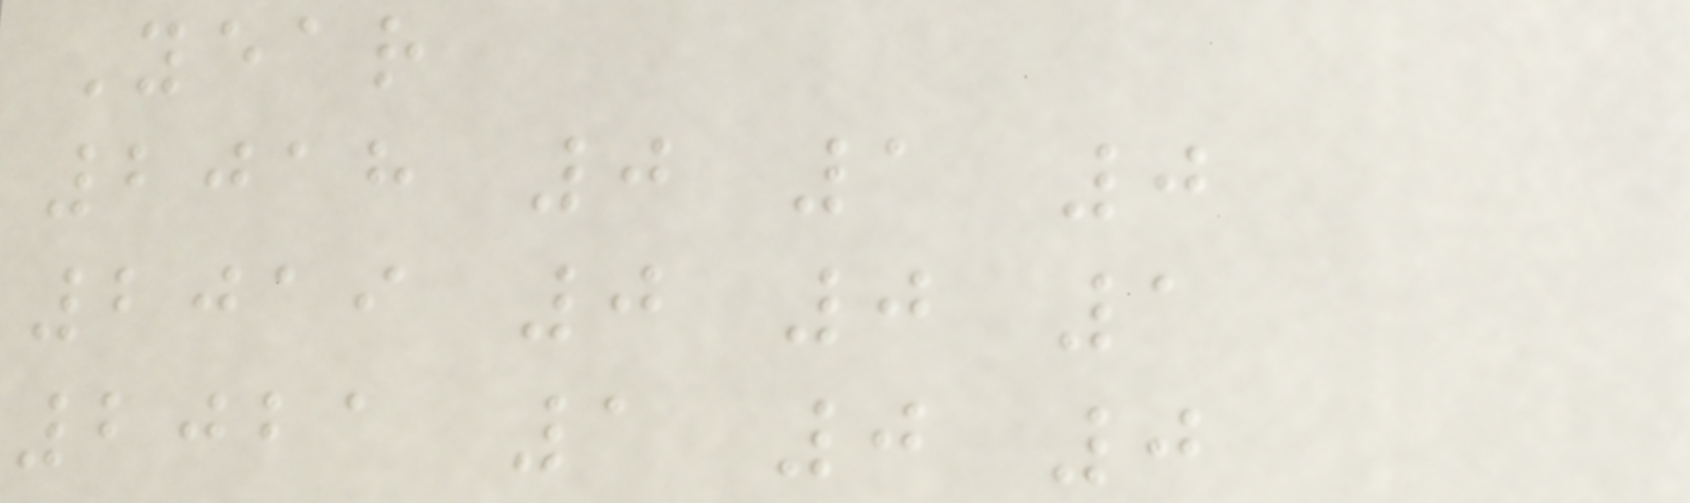Year
2018 0 1 0
2019 0 0 1
2021 1 0 0
